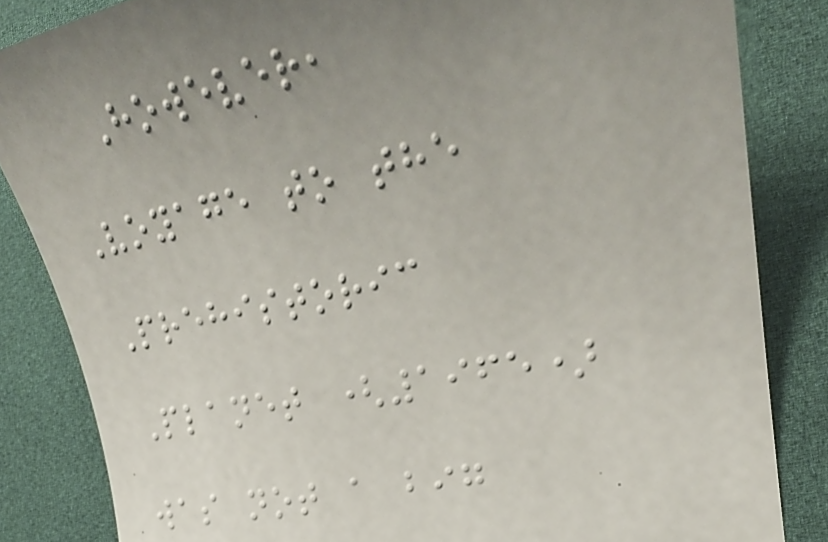However,
Voyage to the
Prehistoric
Planet (1965)
was not a big
